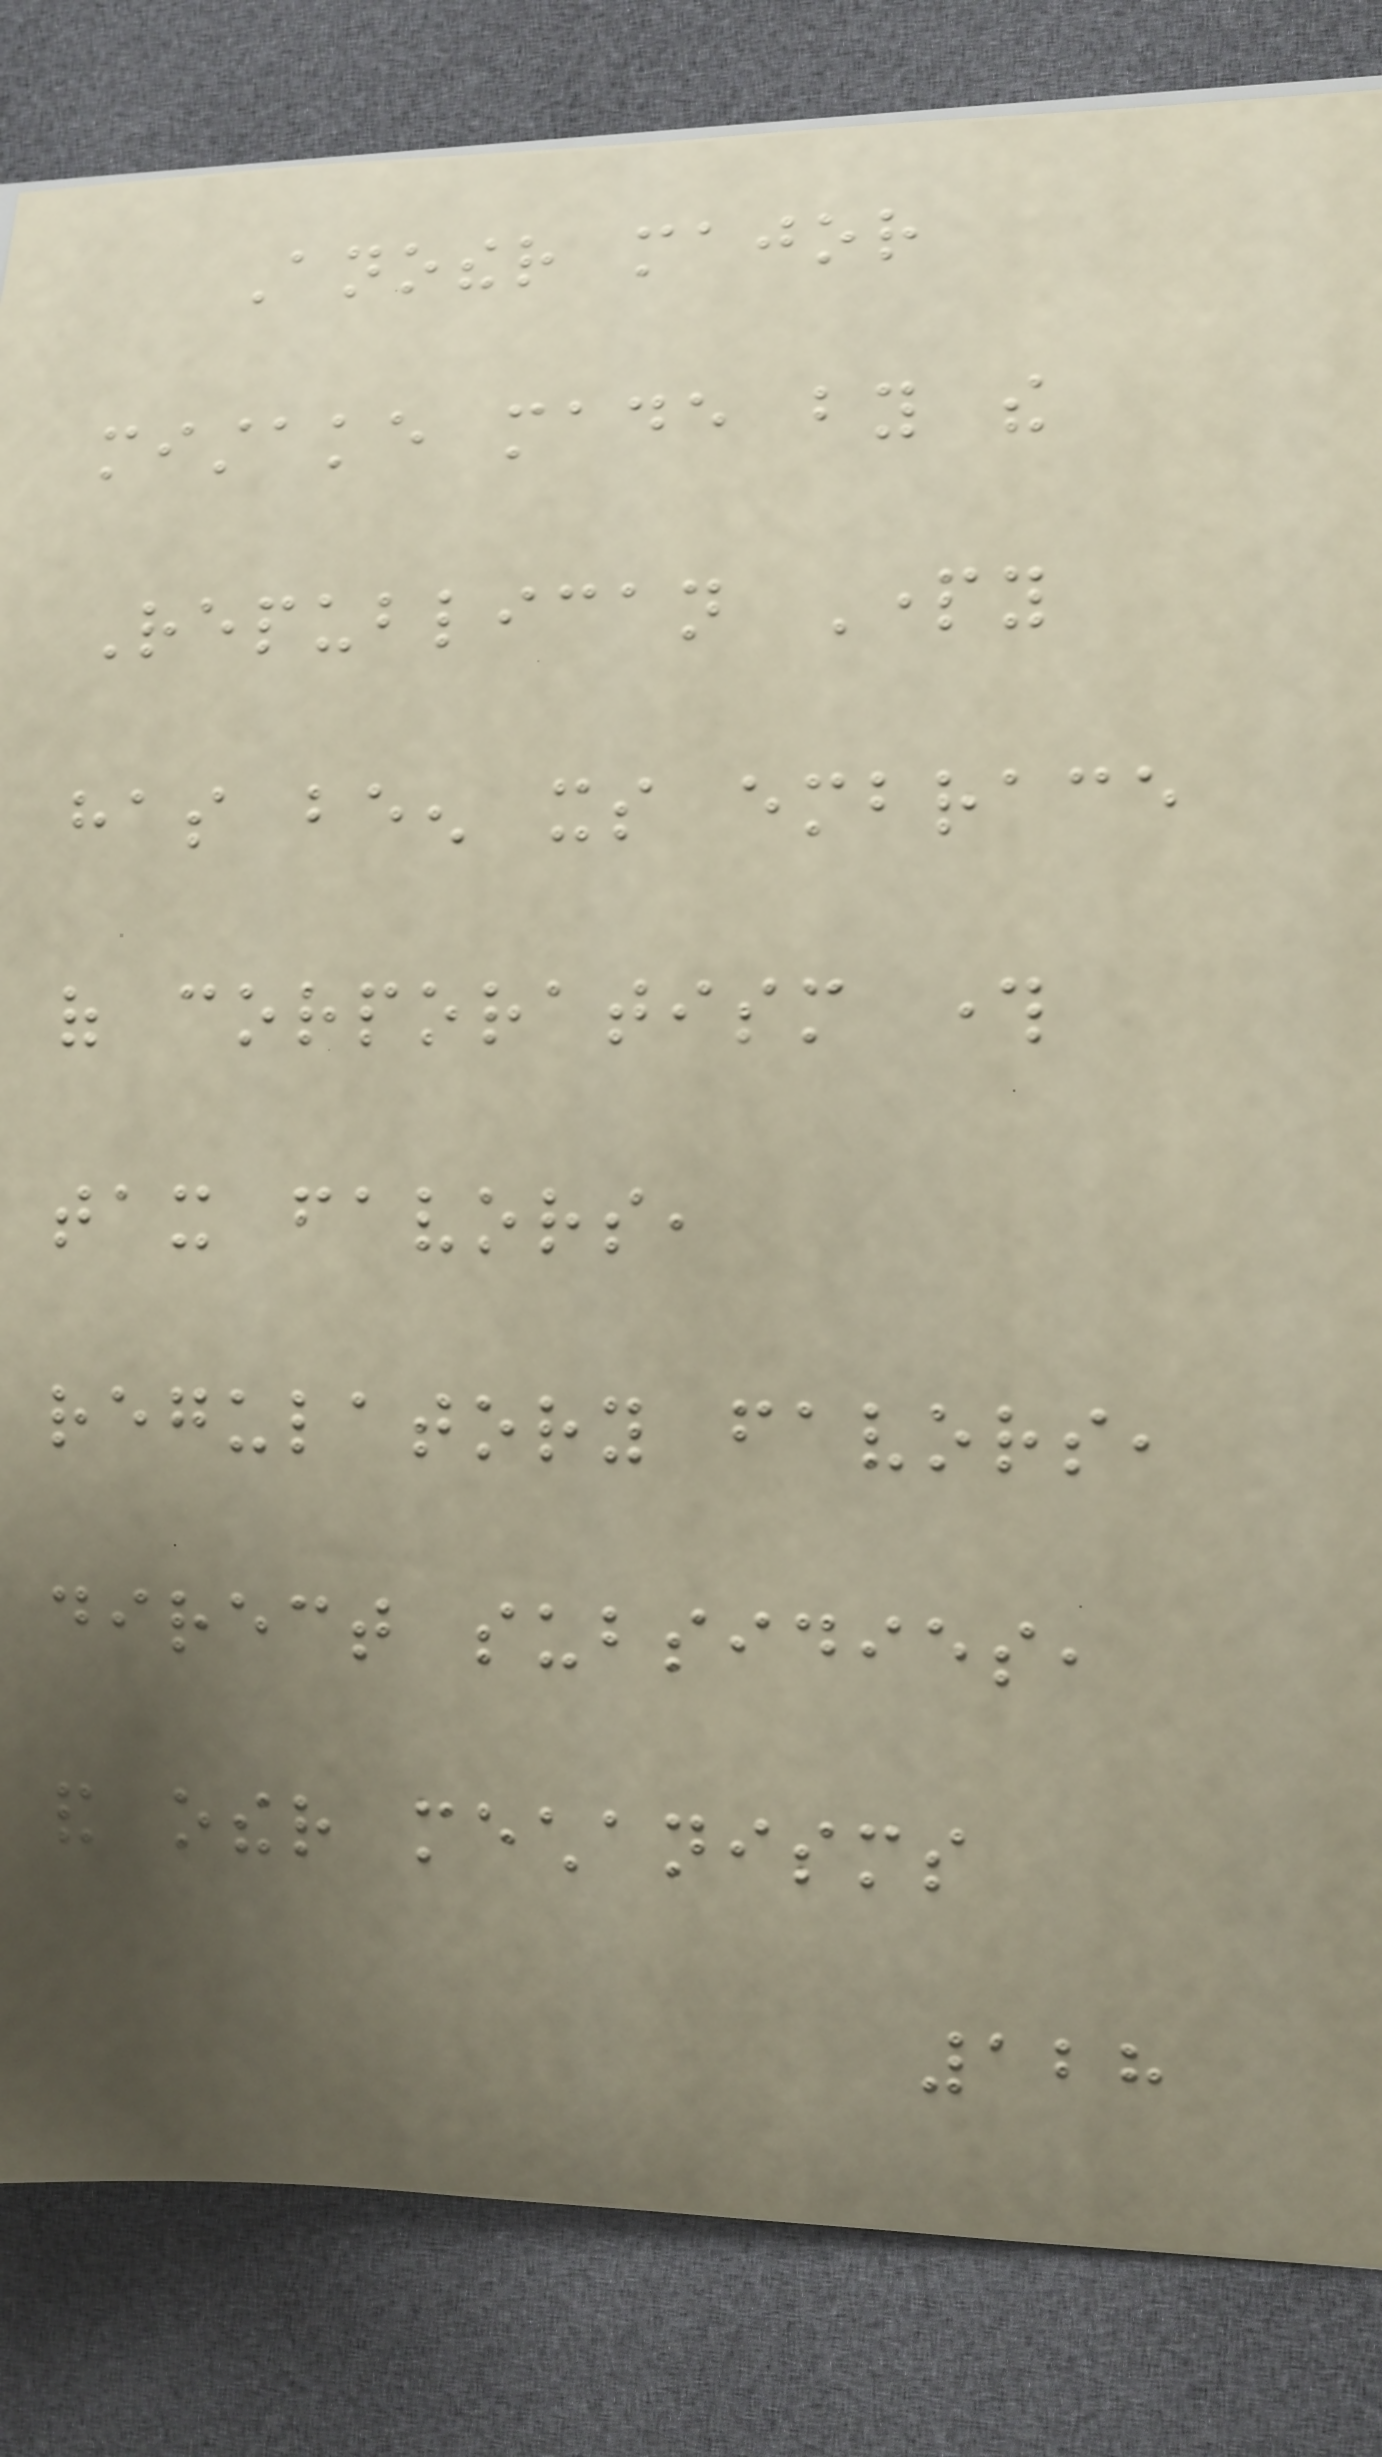Another major
mistake made by the
Republican Party
has been its embrace
of corporatism through
tax favors,
regulatory favors,
direct subsidies,
and other mechanisms
128
